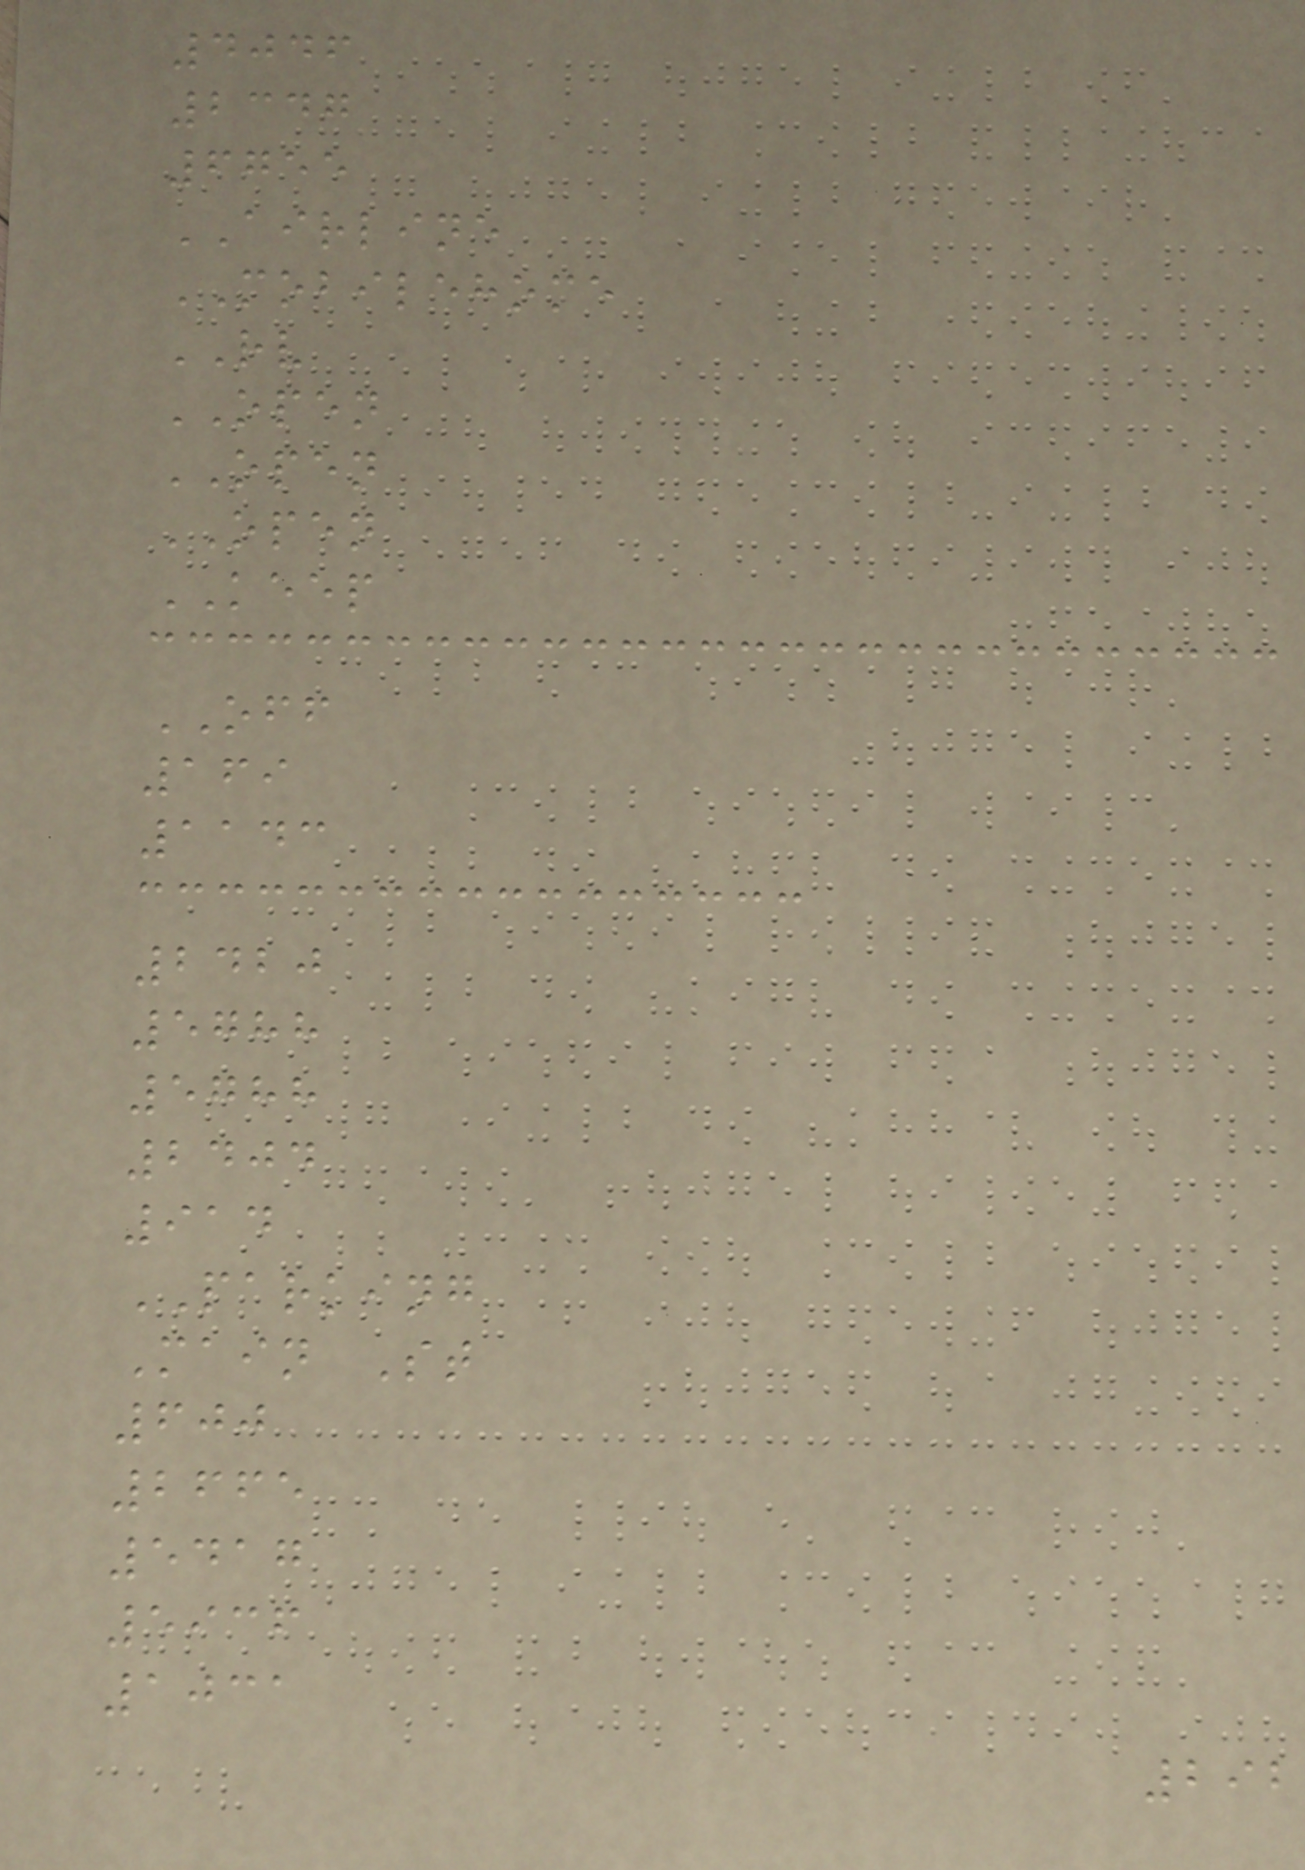4046
2347
6755
AIRLINE
MOBILEHOME
RV
OPEN
OPEN
OPEN
KEEP
OFF
169
1143
2420
5788
5788
2404
914
PARKING
Main St
600
2665
5417
5936
1031
292
